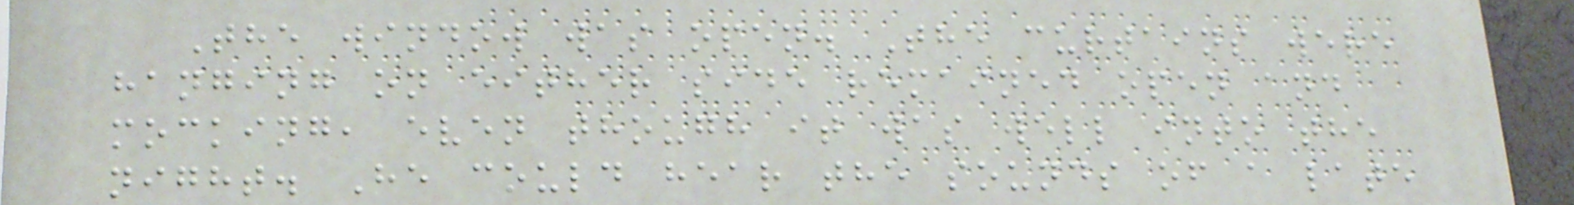The window was open. The curtains were
hanging on either side remained open and
mocking, even though it was well into the
night. He could hear the sounds of a late
